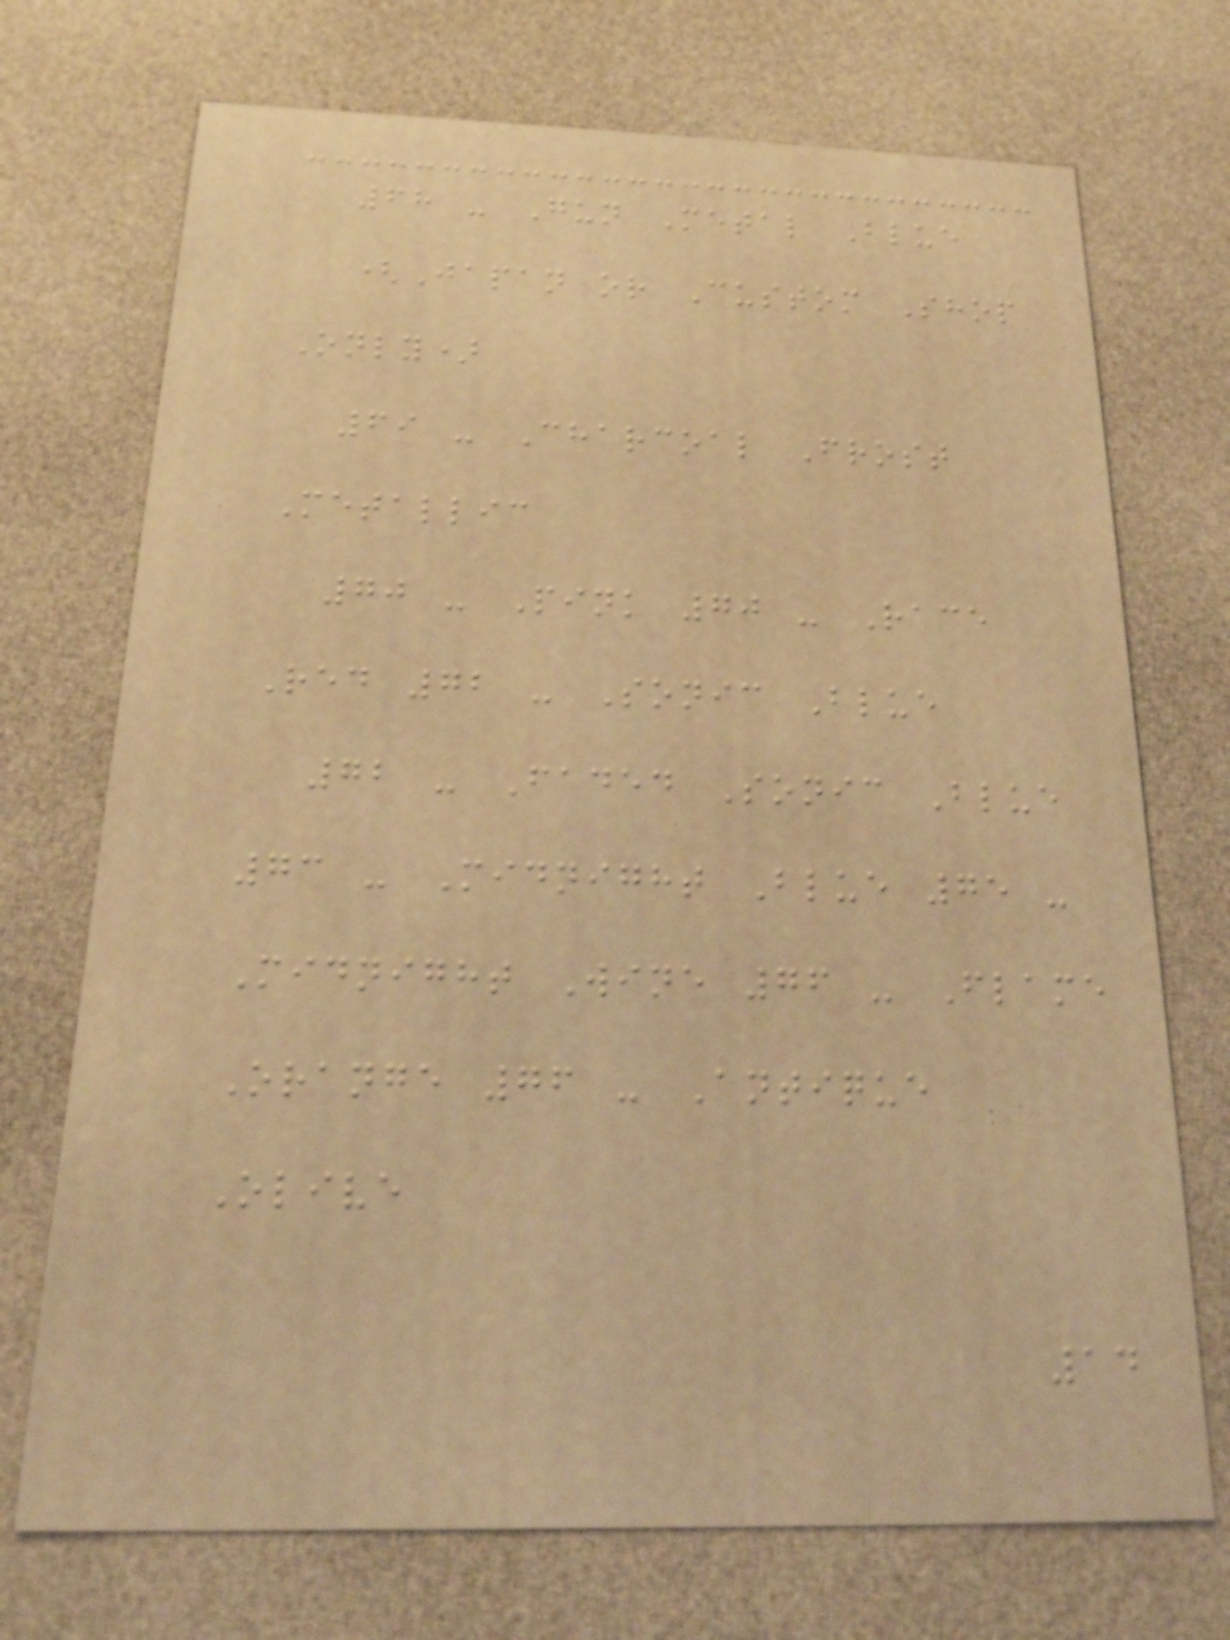68 - Gun Metal Blue
(Japan or Custom Shop
Only)
69 - Charcoal Frost
Metallic
70 - Pink 70 - Race
Red 72 - Sonic Blue
72 - Faded Sonic Blue
73 - Midnight Blue 75 -
Midnight Wine 76 - Flame
Orange 76 - Antique
Olive
14
